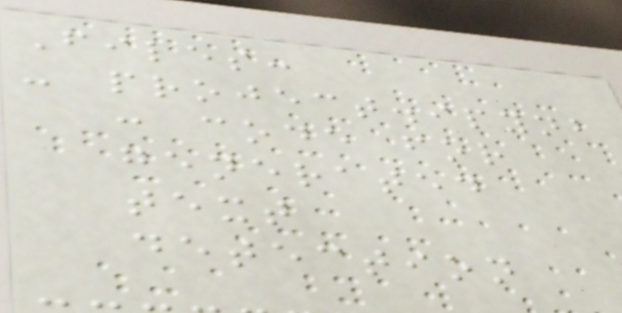Files:
- project.ipynb
: code for
generated
text
detection
